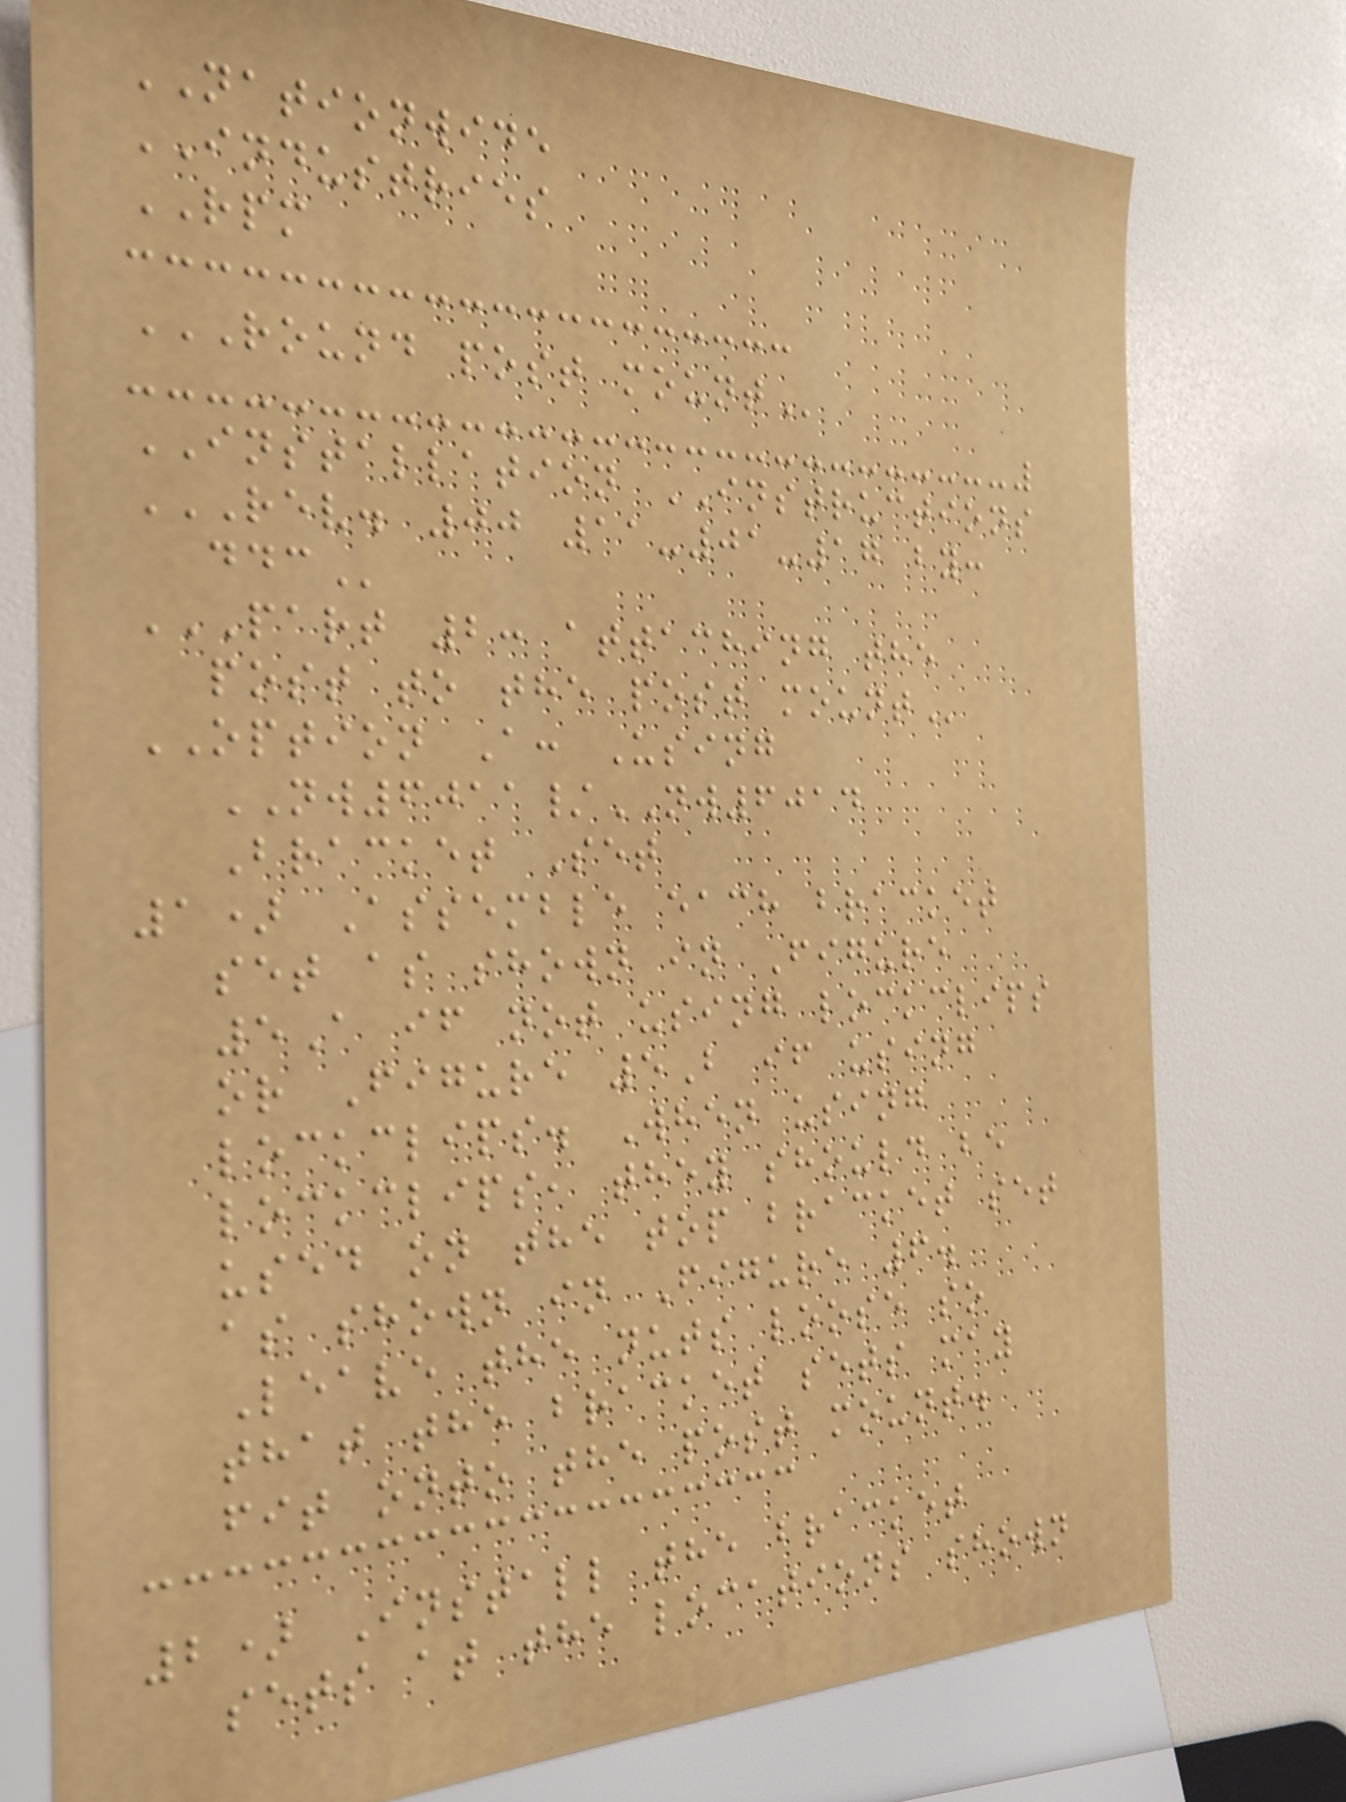NATIONWIDE
INDUSTRIES
RPM
ROUND POST MOUNT
INSTALLATION INSTRUCTIONS
REV. 00 11-01-17 BY:
DDC
PART 2: ATTACHING THE
POST TO THE POST MOUNT
OPTION A: Using
NW6011/NW6014
Bracket Set
1) Assemble each bracket
set as shown in Figure
5A if not using lockclips
or Figure 5B if using
lockclips. When using
lockclips, they should be
used on the top bracket set
as shown in Figure 6.
Leave the nuts loose so
that the bracket sets may
fit onto the post mount.
2) Install the bracket
sets at the locations shown
